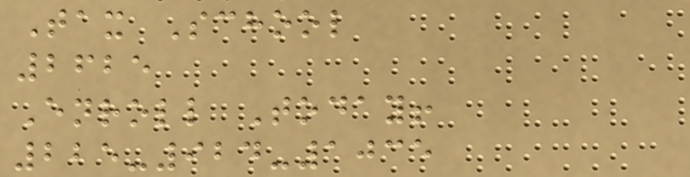Tax School
2625
Enroll Today!
225-924-1035
